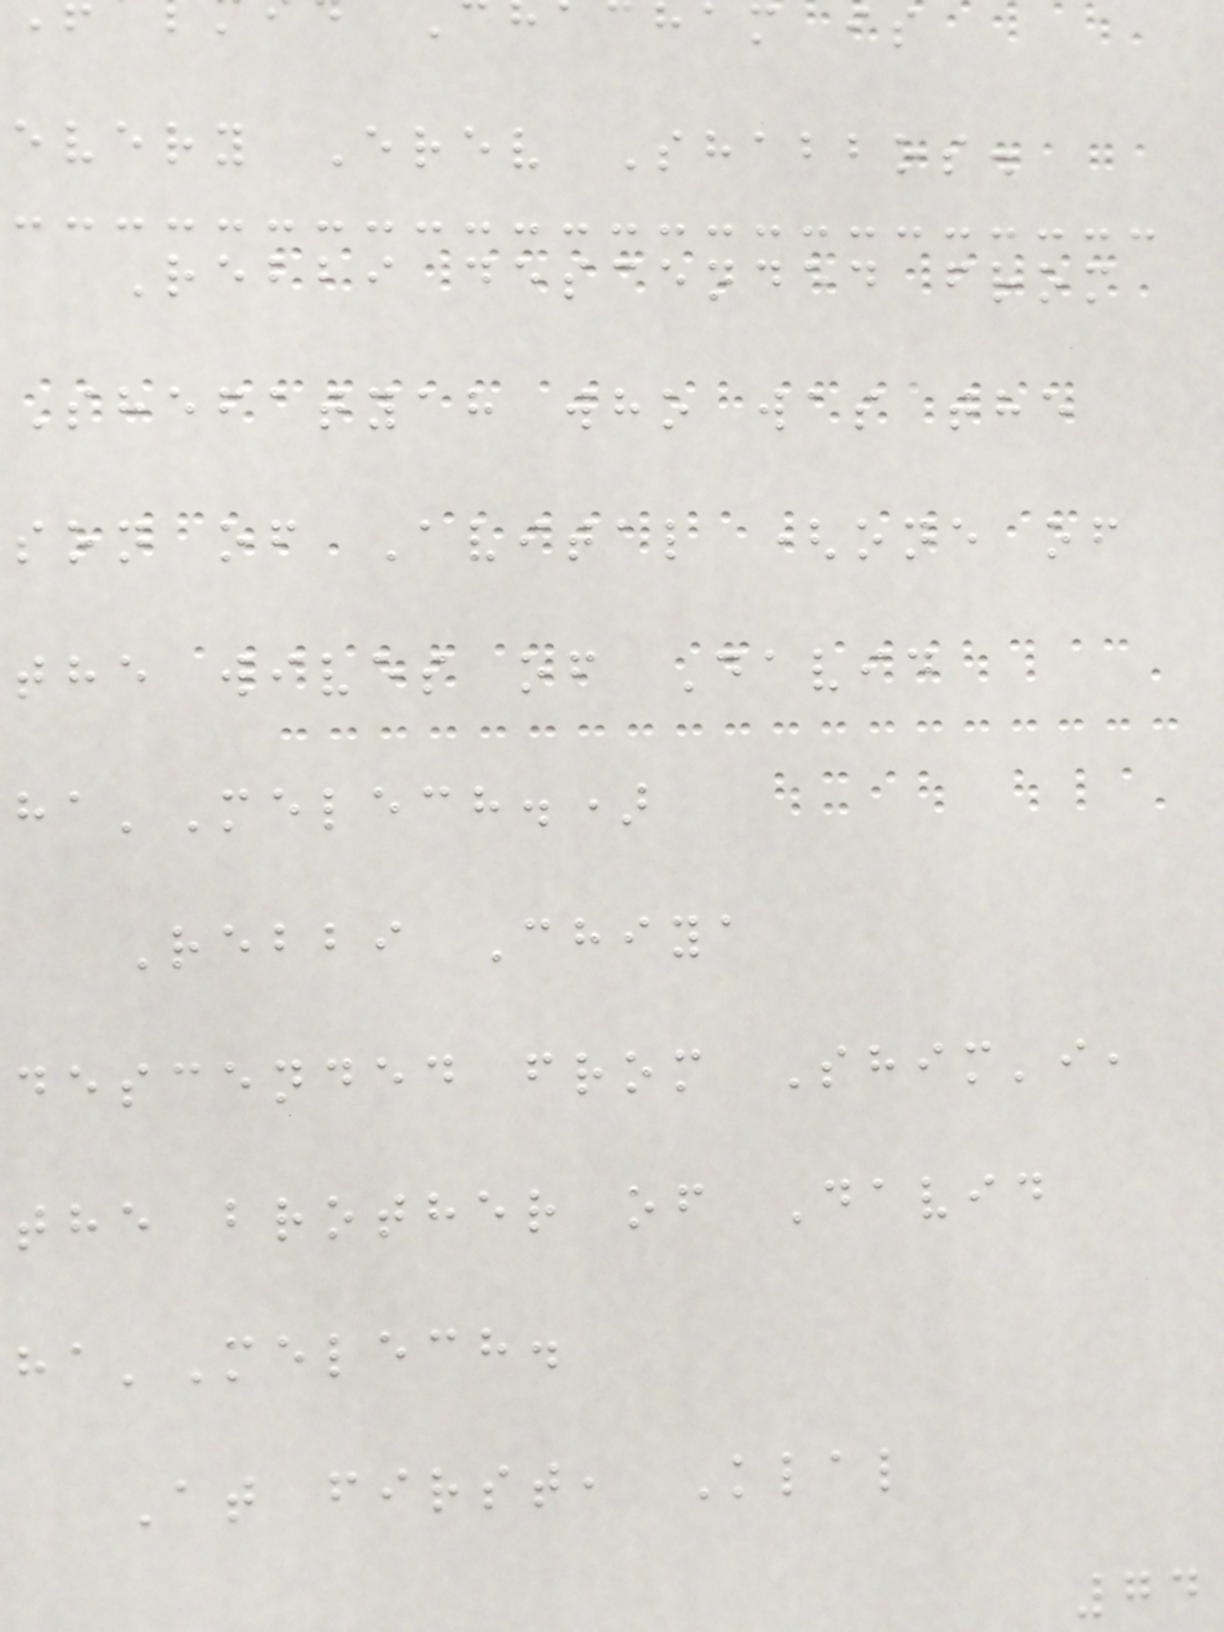ham is
every Erev Shabbos.
Rebbi descended from
Shefatyah who was the
son of Avital (one of
the wives of David
ha'Melech.)
Rebbi Chiya
descended from Shim'i,
the brother of David
ha'Melech.
At first, Klal
74
